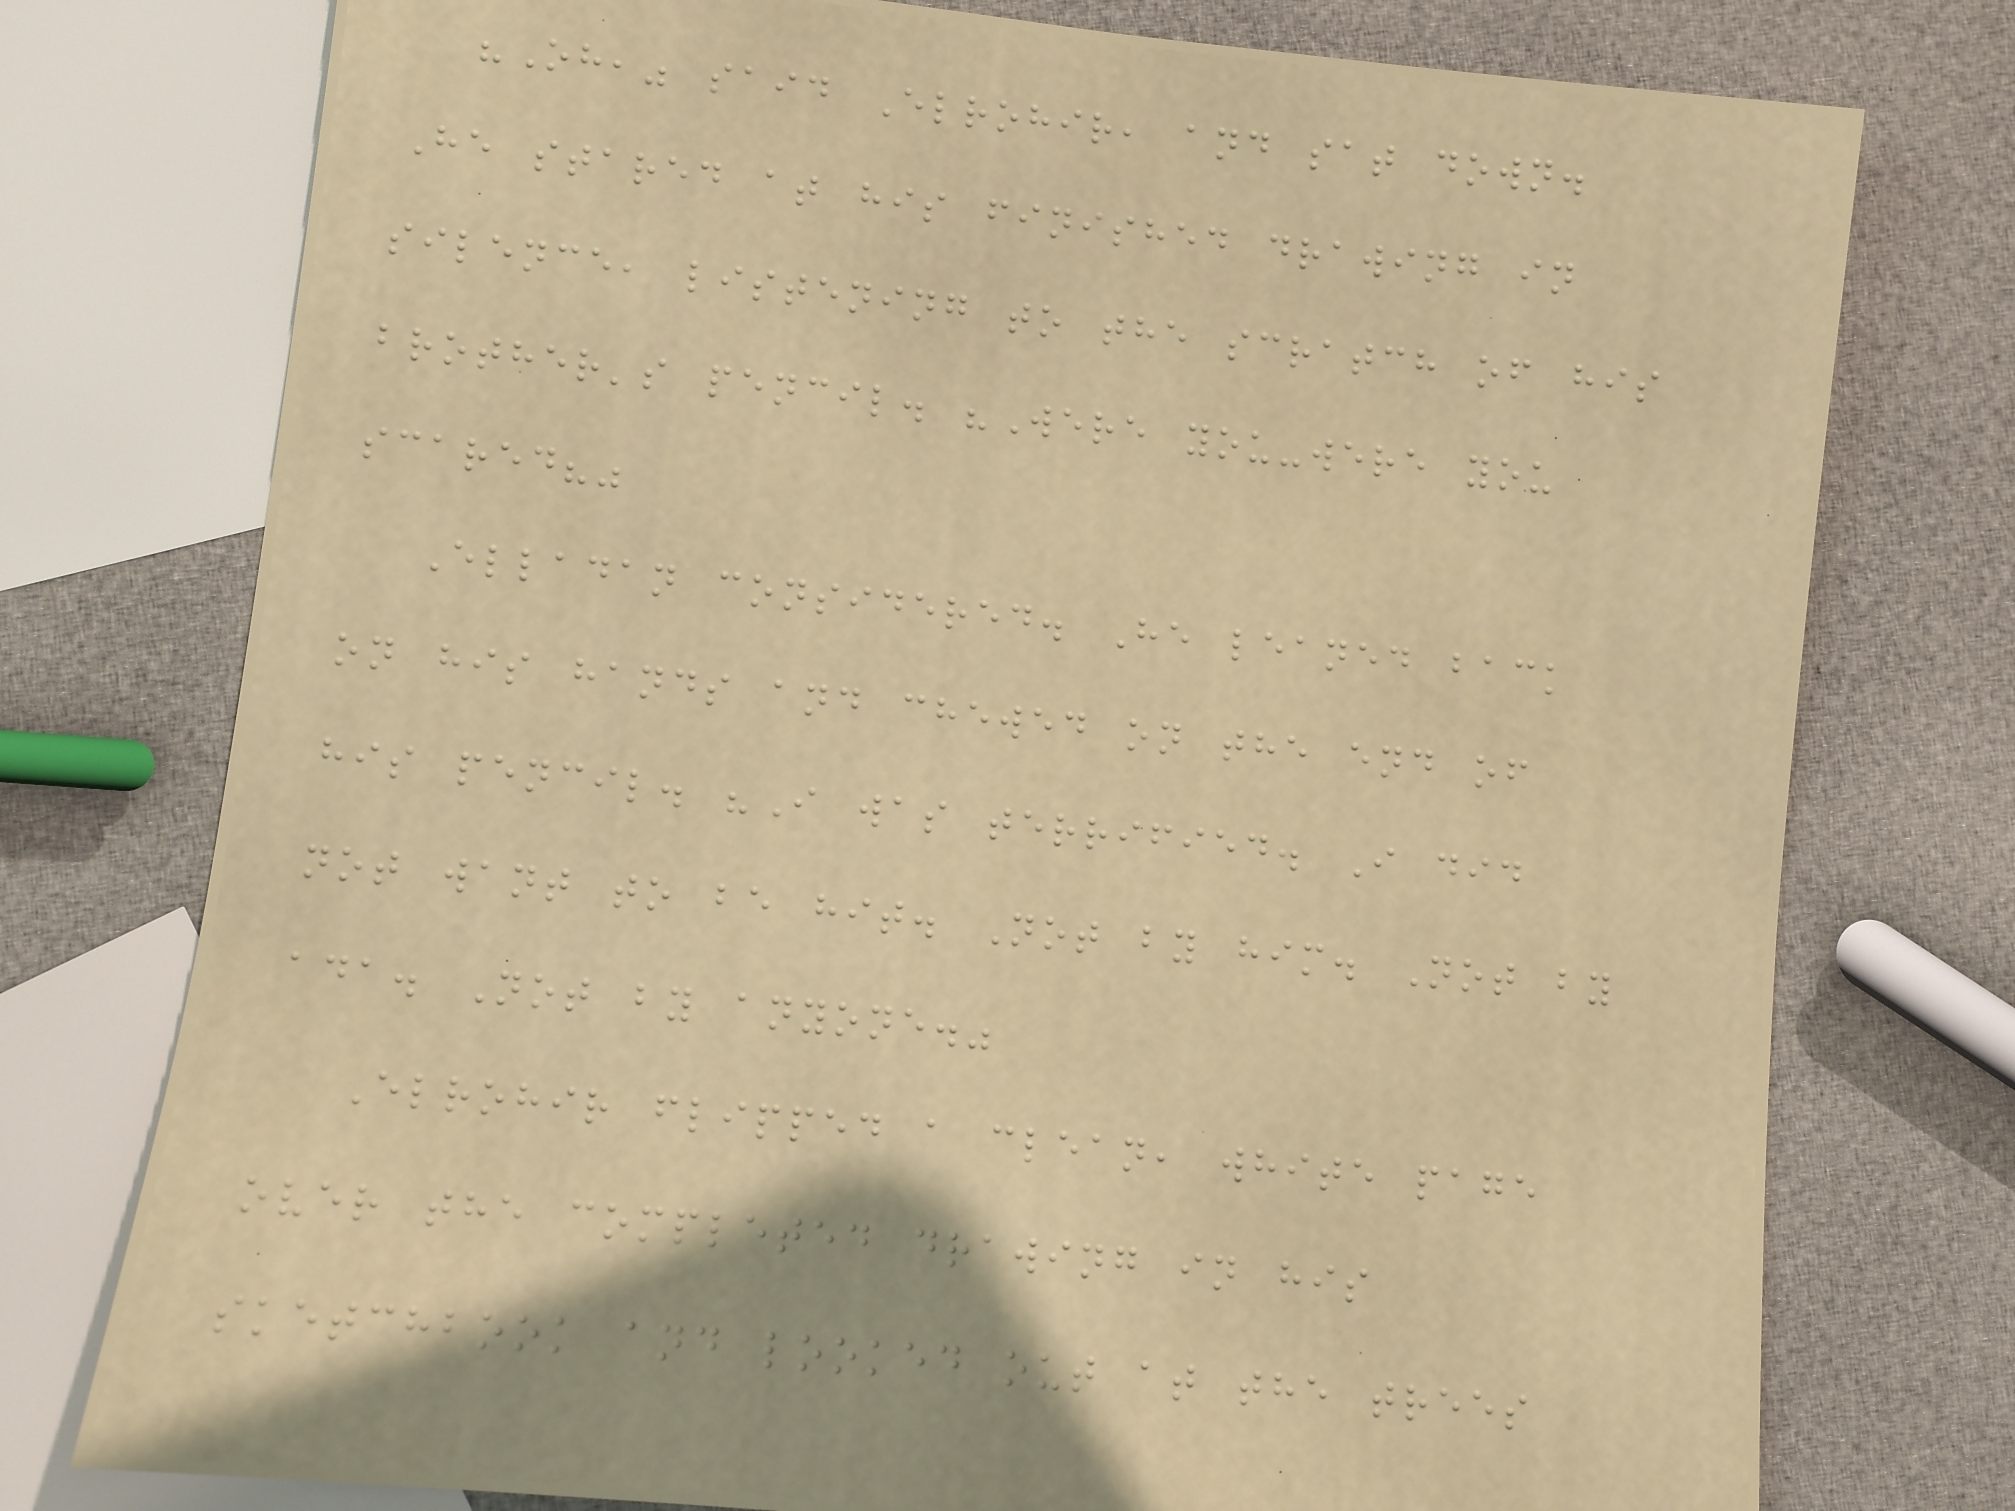"Oh," said Elrohir, and sat down.
He stared at his finished drawing in
silence, listening to the scratch of his
brother's pencil. "Were you-were you
scared?"
Elladan considered. He leaned back
on his hands and chewed on the end of
his pencil. "I was terrified. I did
not want to be hit. Not by him. Not by
ada. Not by anyone."
Elrohir flipped a clean, white page
over the completed drawing in his
sketchbook and looked out at the trees
